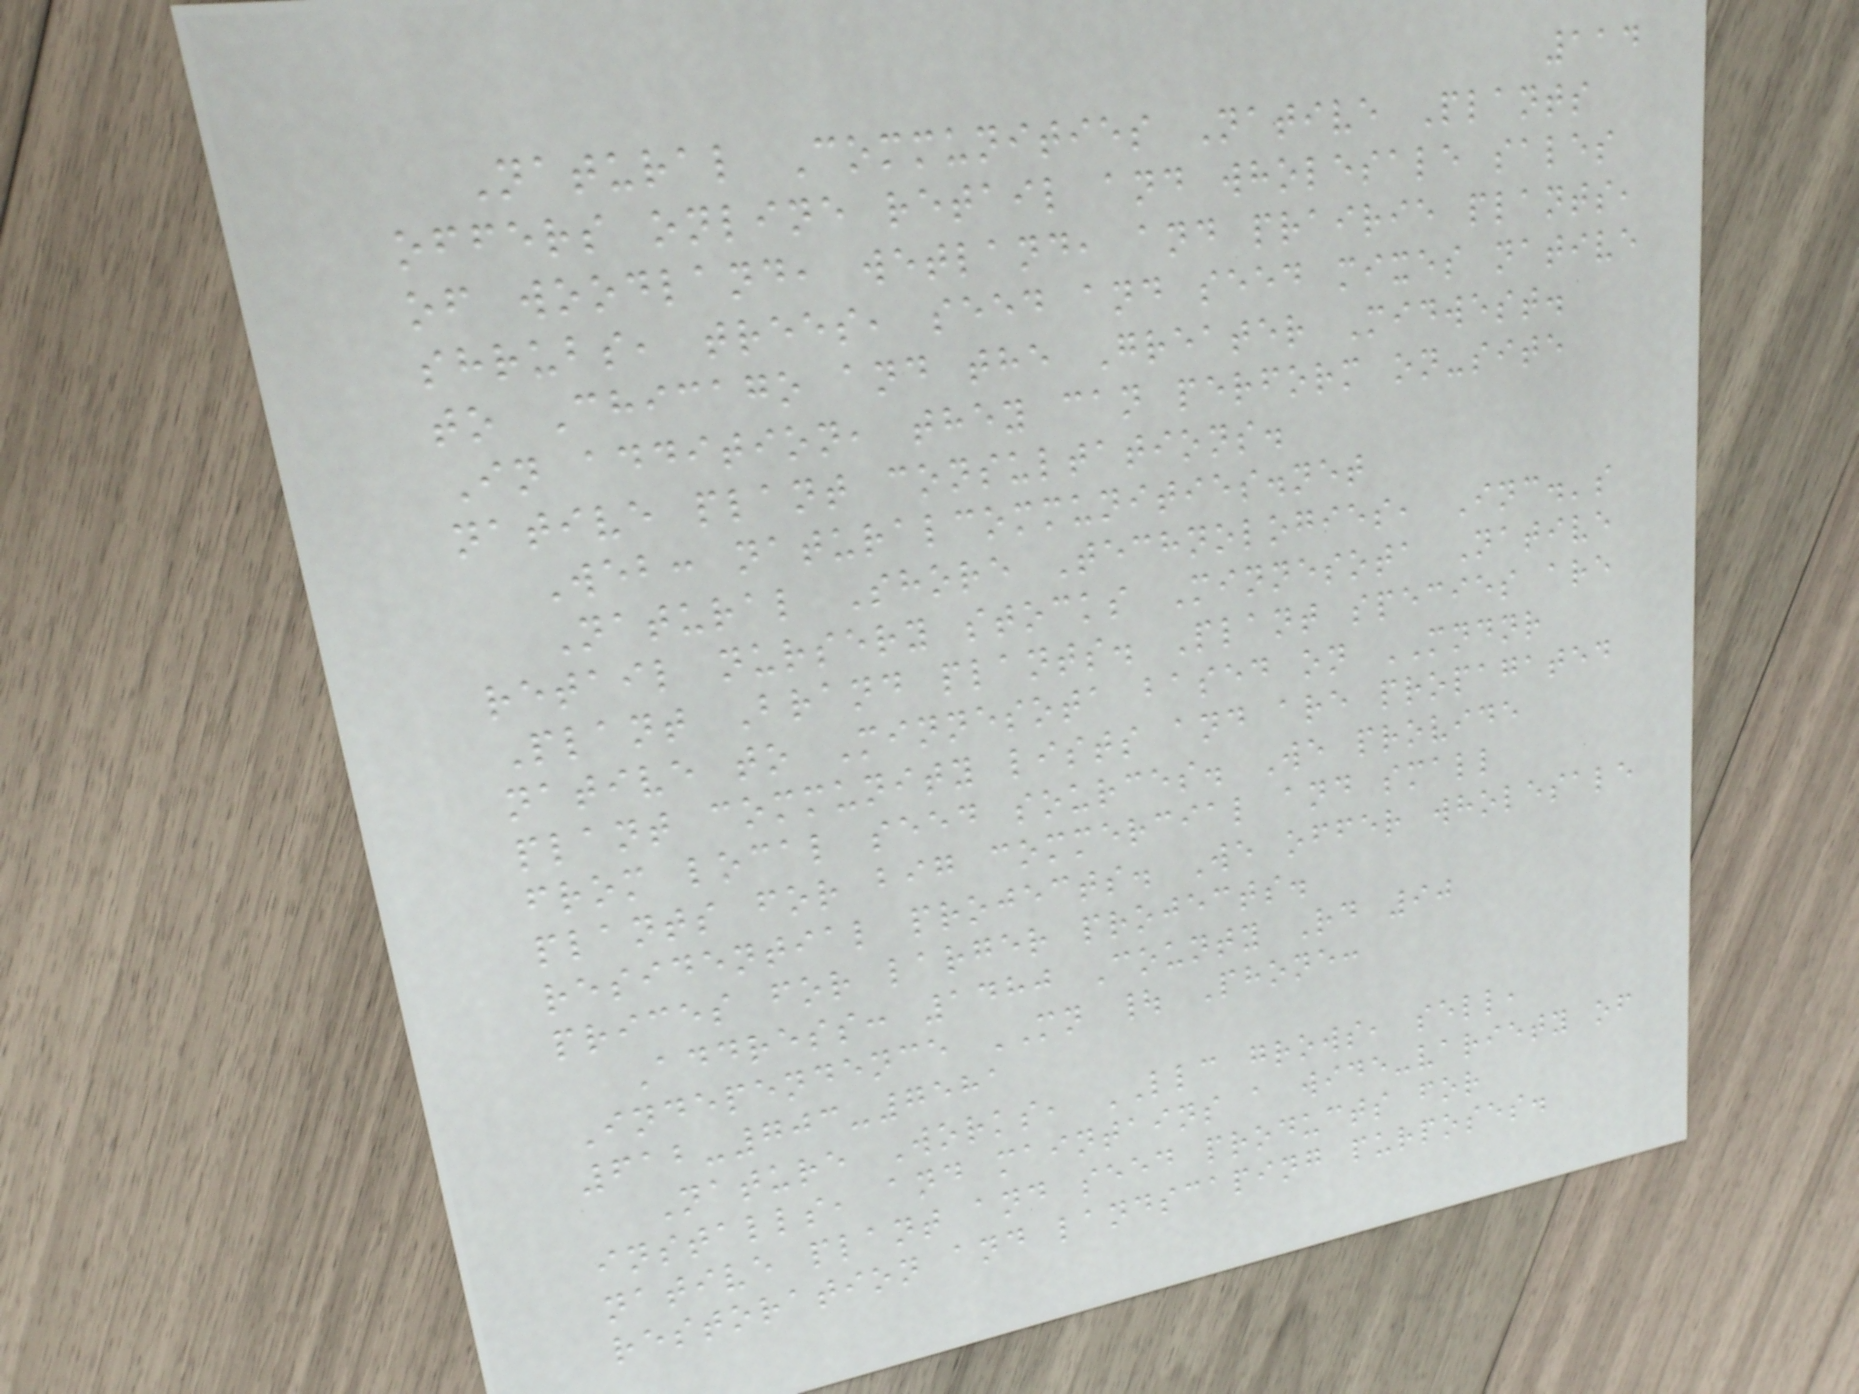114
Natural Communities Native Plants
offers online retail and wholesale sales
of woodland, wetland, and prairie plants,
shrubs, trees, seed and seed mixes native
to Chicago and the Greater Midwest.
In addition, they can perform on-site
native plant consultations.
Web: naturalcommunities.net
Natural Shore Technologies, Inc.'s
retail nursery stocks Minnesota Native
Plant Brand plants. Plant species are
native to Minnesota based on MNDNR
plant community lists and are propagated
from local seed sources. We provide
plants for big commercial and small
residential projects. We offer wholesale
prices for larger projects.
Address: 1480 County Rd 90
Independence MN | Phone:
612-703-7581
Nature Works, LLC grows, sell,
installs, and maintains a wide-variety of
native plant and seed products for
restoration and landscaping purposes.
